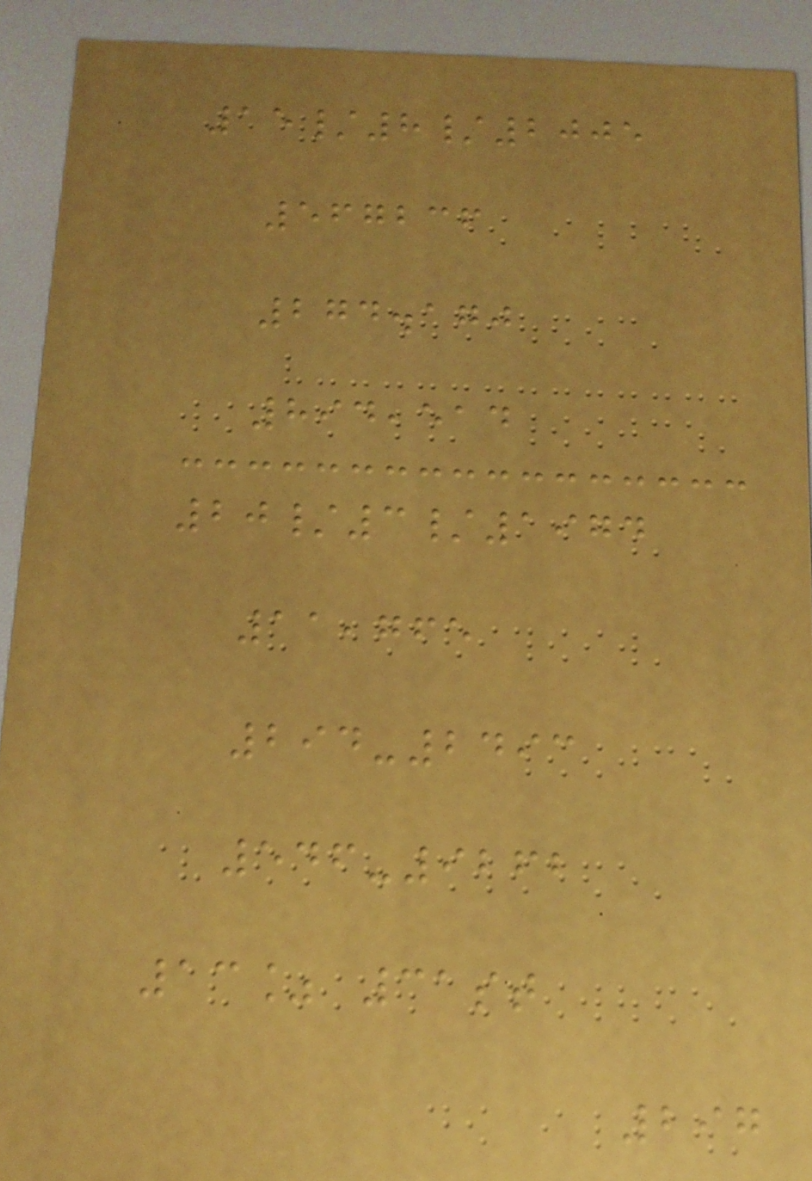15/8/2005
567236
274.170
894,514
20/3/1974
11,765
294-2493
546-9262
13% 31st
297
